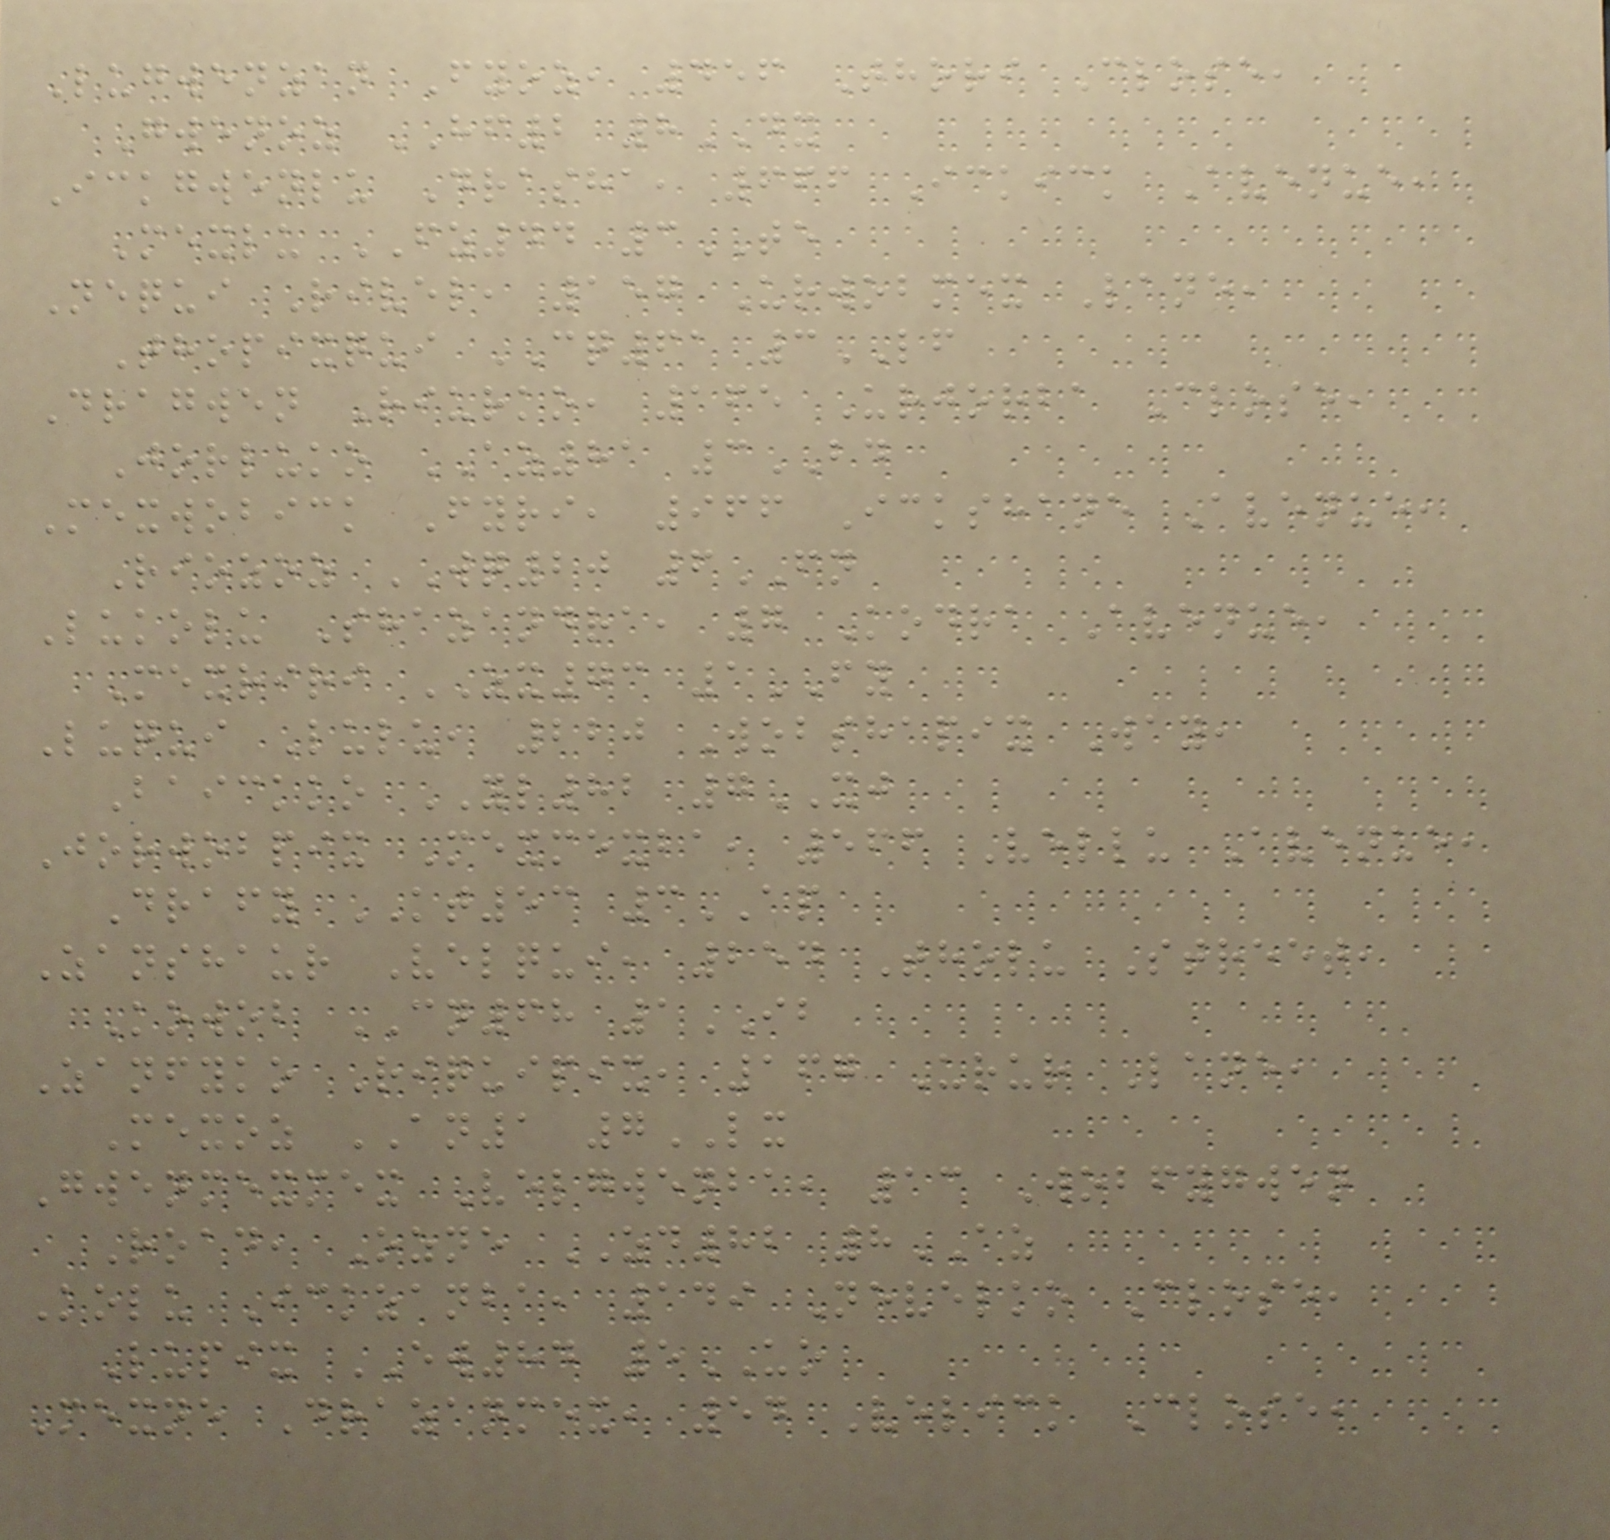Lugwenzan Fyoz, 456 Thori Close,
Gwenoz HF2 8DX
Ickgwenlu Drasha, 666 Ickick Avenue,
Mexlu FZ44 3TE
Nequi Rivel, 157 Urwobmex Lane,
Thopixqui CQ61 3LF
Dragwen Riurko, 165 Urjorba Close,
Jorluko AZ81 3BD
Mexwobick Fyri, 966 Ickshane Avenue,
Riozoz WQ20 6FN
Lukolu Shazandra, 7 Kodra Avenue,
Mexriri ZX73 1FY
Luqui Lulu, 220 Wobshapix Way,
Baickko YL82 7XJ
Jorwobpix Mexmexba, 566 Vellu Avenue,
Drafy KT53 3AP
Zanshaur Velqui, 254 Tholu Street,
Kowob CN68 1IB
Zanfyko Riquipix, 167 Urur Lane,
Mexoz AN1 7LX
Gwenmexmex Velgwenba, 13 Wobfygwen
Road, Ozne ZD82 8AZ
Kolu Ickzanba, 149 Nevelko Close,
Lupix EW84 5UO
Mexne Drazanmex, 54 Velick Close,
